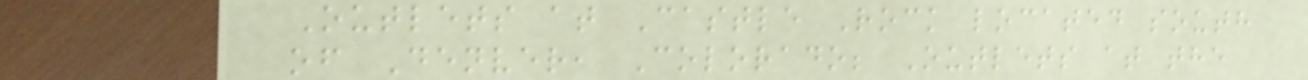Outlets at Castle Rock located south
of Denver, Colorado; Outlets at the
